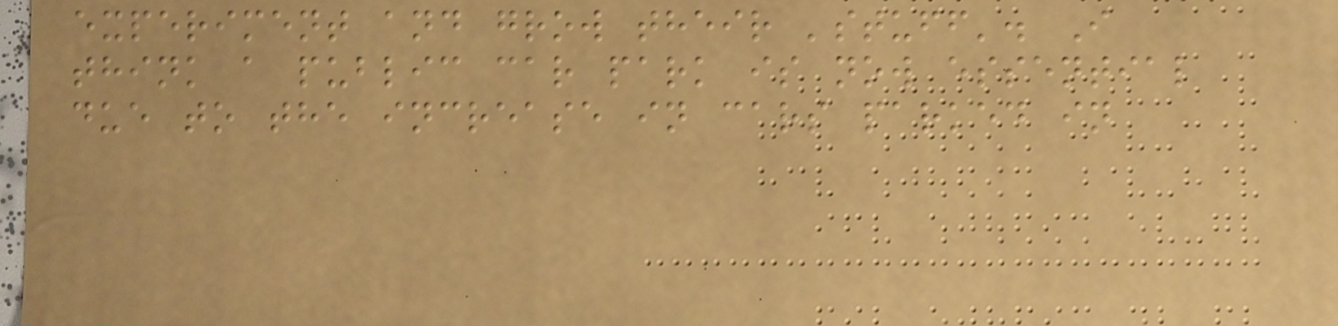experiment and grow their 'stuff'. I
think a public car park is now essential
due to the increase in cars parked in
